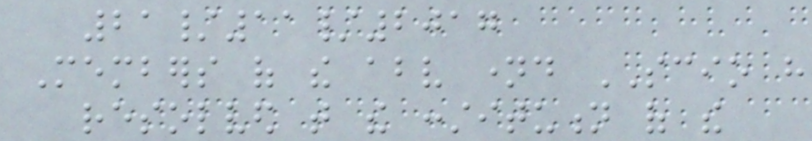21/11/2017
Members of the above named SCIO have
resolved that the constitution of the
